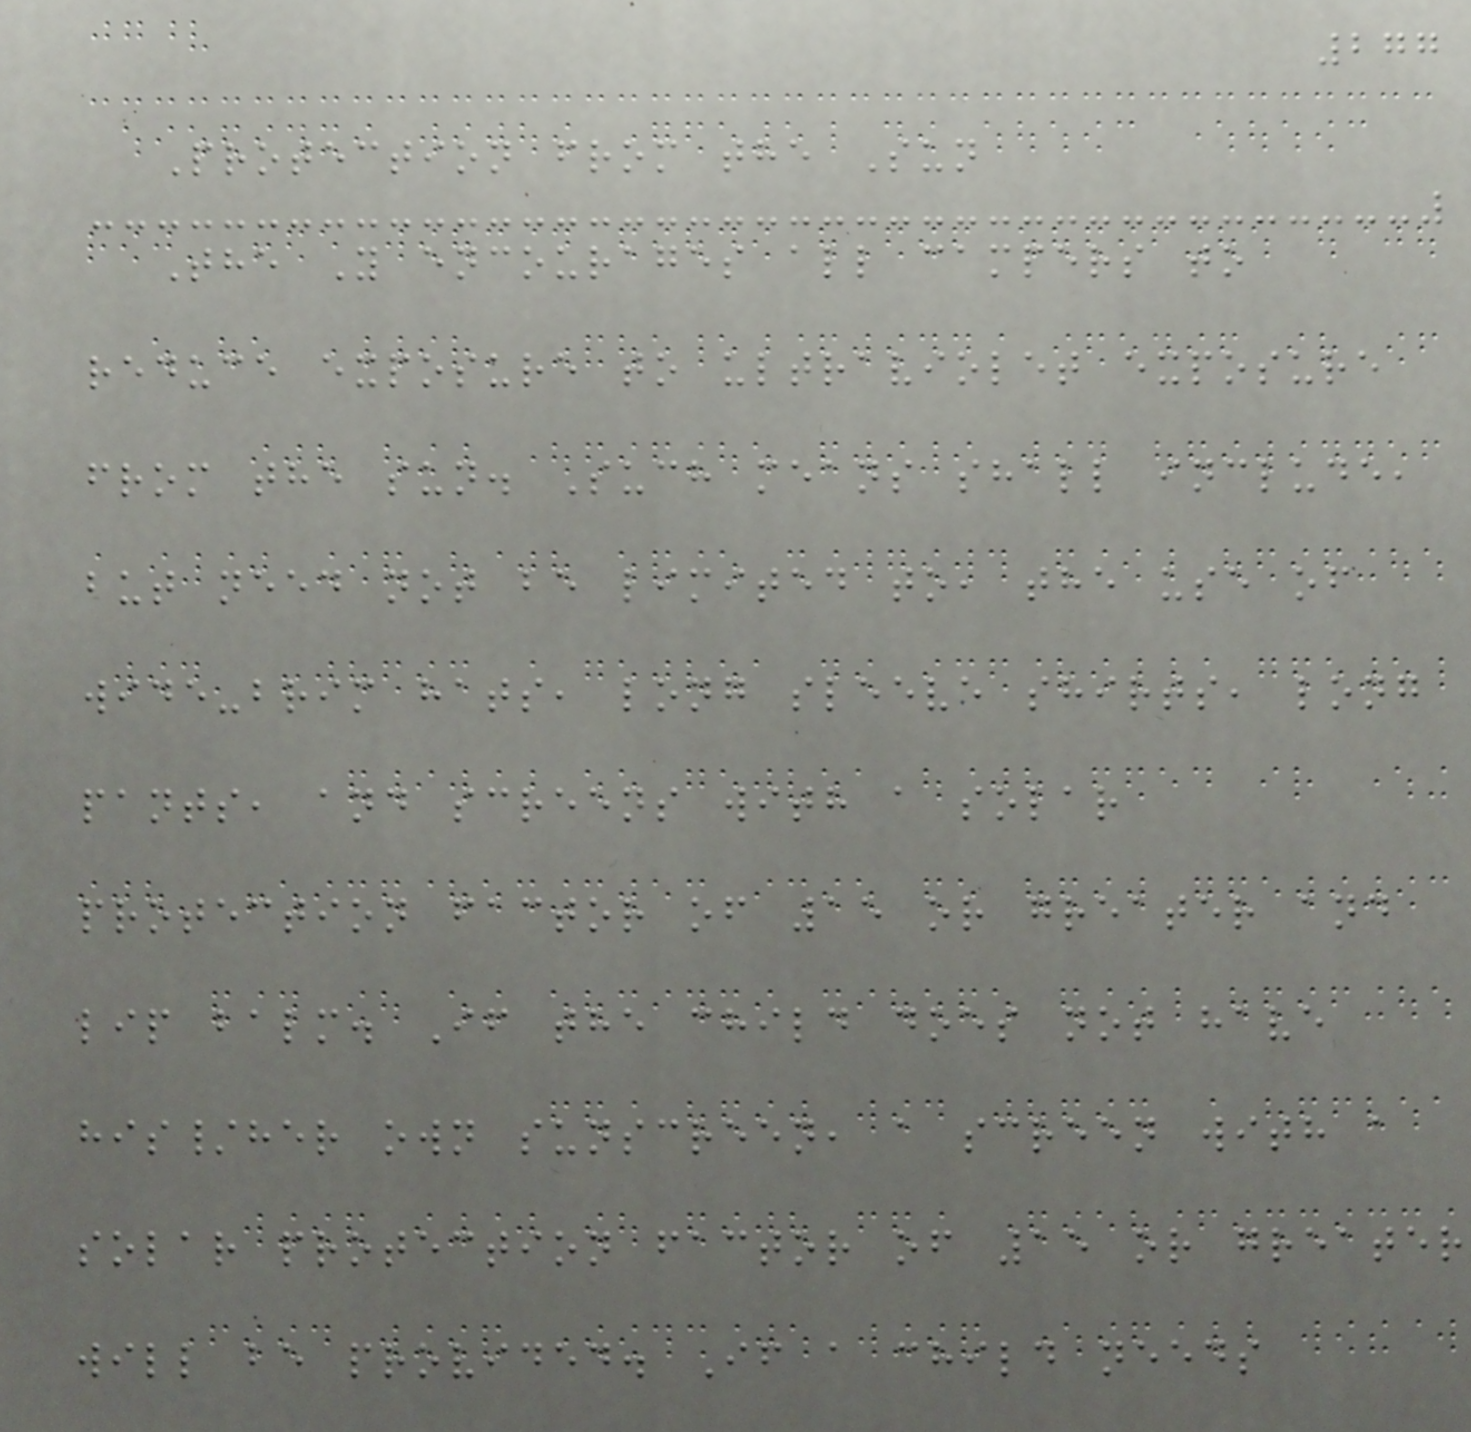277
Protection from the Sun
The Y encourages all campers to
reduce exposure to ultraviolet exposure
from the sun. Such means shall include,
but need not be limited to, the use of
wide-brim hats, long sleeve shirts, long
pants, and screens with a solar
protection factor of 15 or greater and
lip balm. If the child does not have
his/her own sunscreen, a screen with a
solar protection factor of 15 or greater
will be provided. If a child needs
